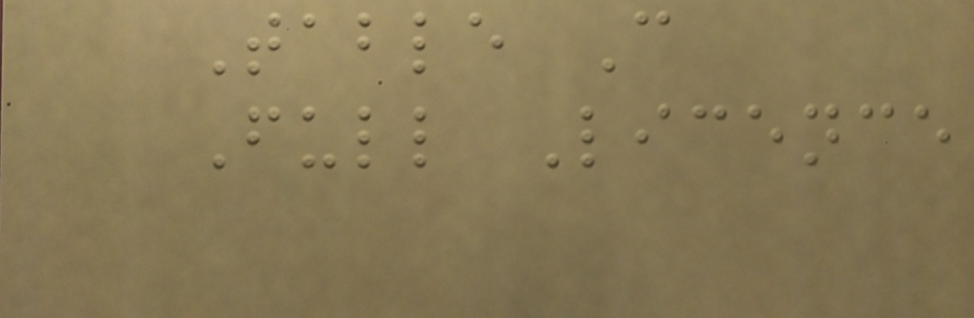Table C
Full Licence
